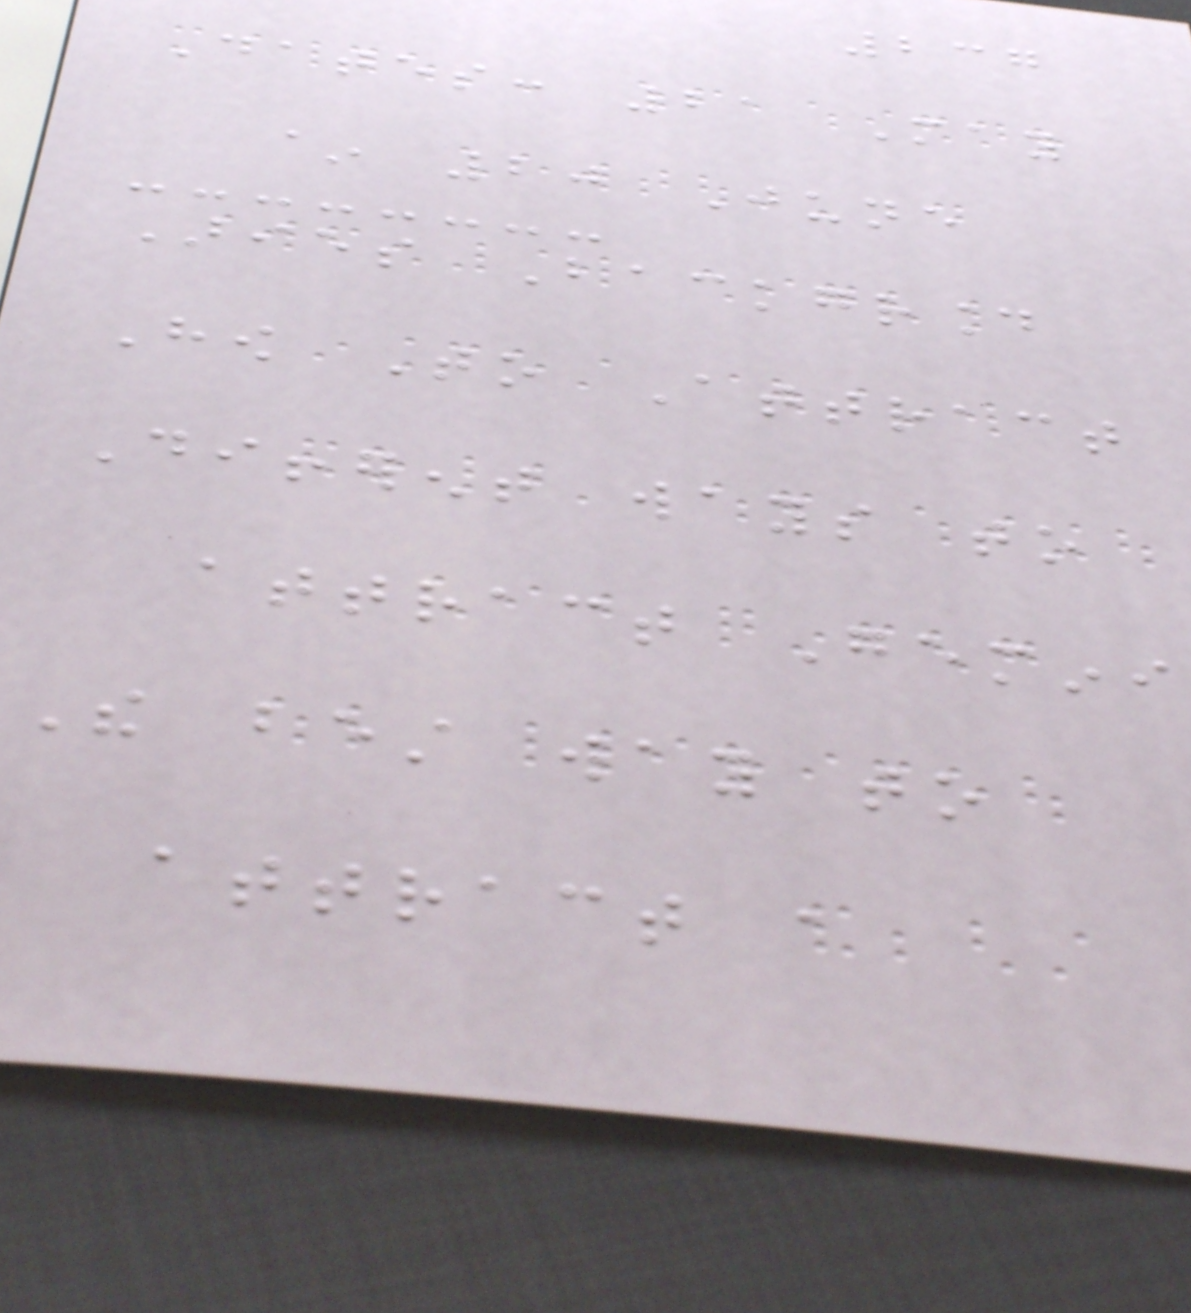237
Dates: 21 May
~ 20 June
Aries Background
How To Attract
Different ways to
attract Gemini
The best way to
attract a
